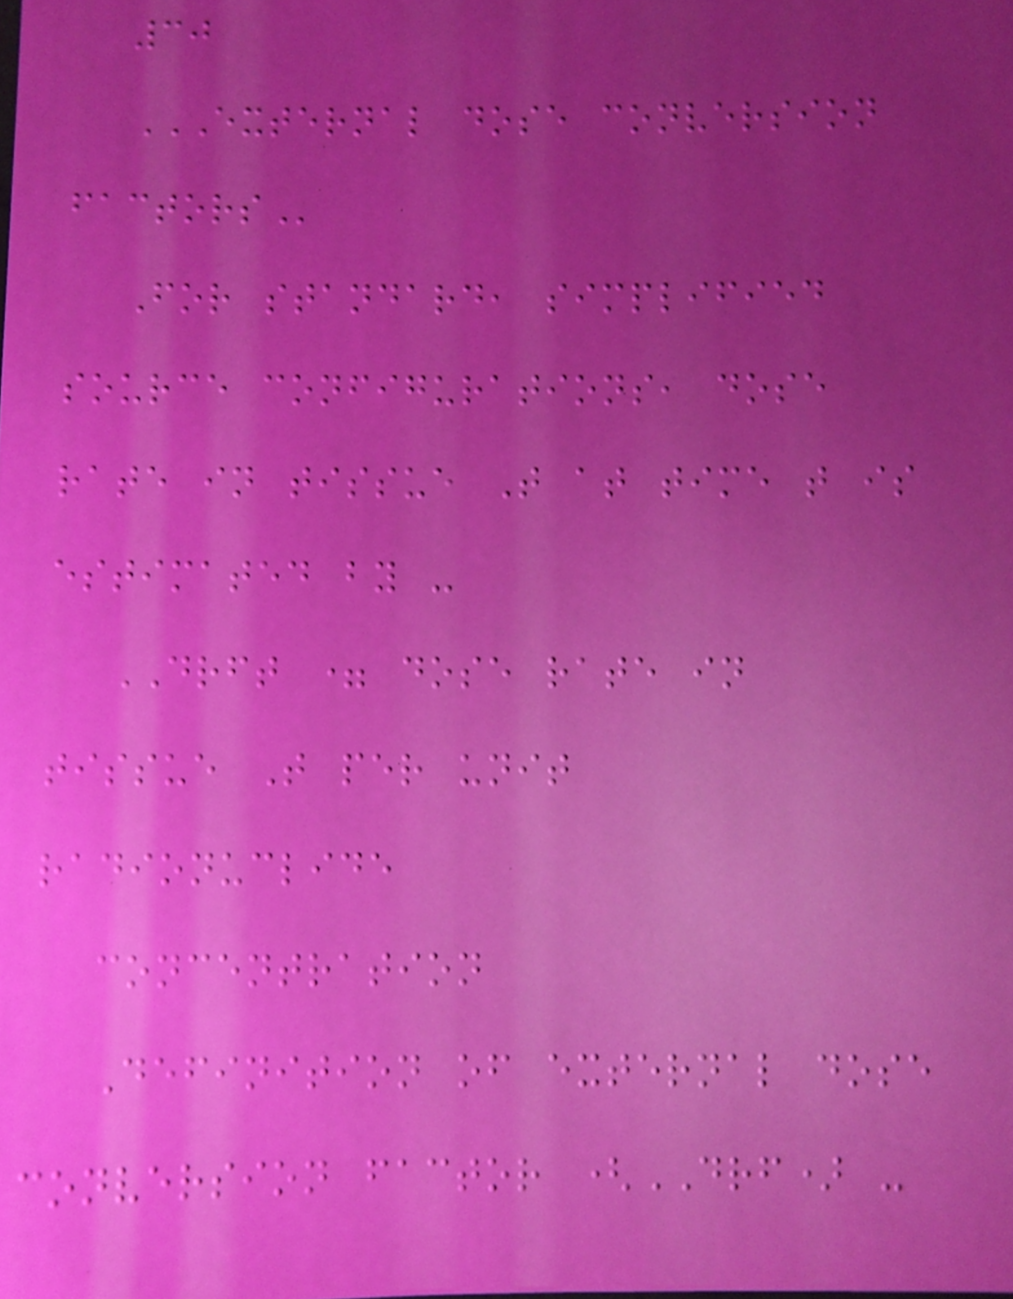30
EXTERNAL DOSE CONVERSION
FACTORS
For standard, simplified
source configurations, dose
rate in tissue T at time t is
estimated by -
DRFT = dose rate in
tissue T per unit
radionuclide
concentration
Definition of external dose
conversion factor (DRF) -
